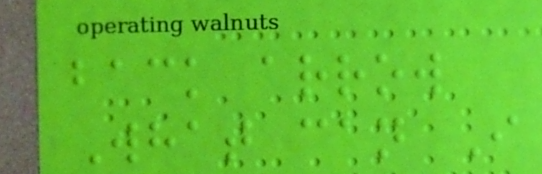back arrow
What can I
